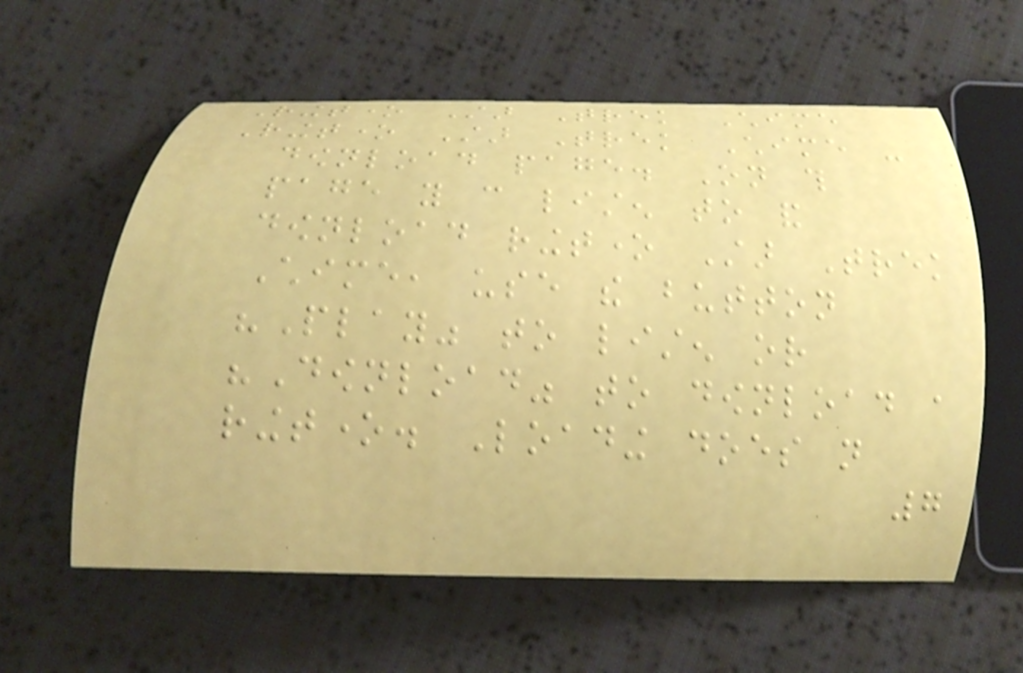Ringtone Star Trek Chime
Ringtone Star Trek Chime -
download page. On this
page you can listen to and
download ringtone Star Trek
Chime, use the button
"Play" to listen or
"Download" to download a
ringtone. Loading does not
7
